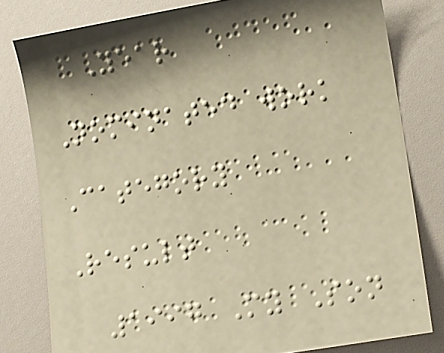Year
Nominated work
Category
Result
1997 My Son
